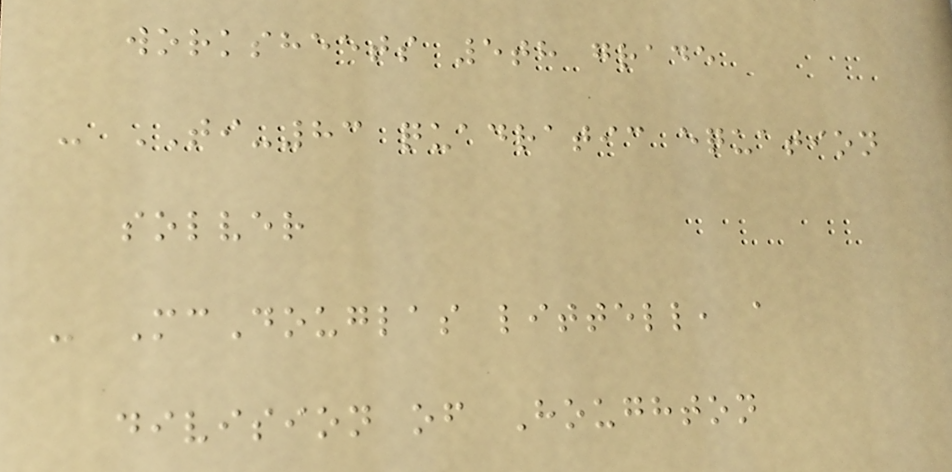worksheets 5th grade
- TI-83 quadratic equation
solver
- McDouglas littell, a
division of Houghton
